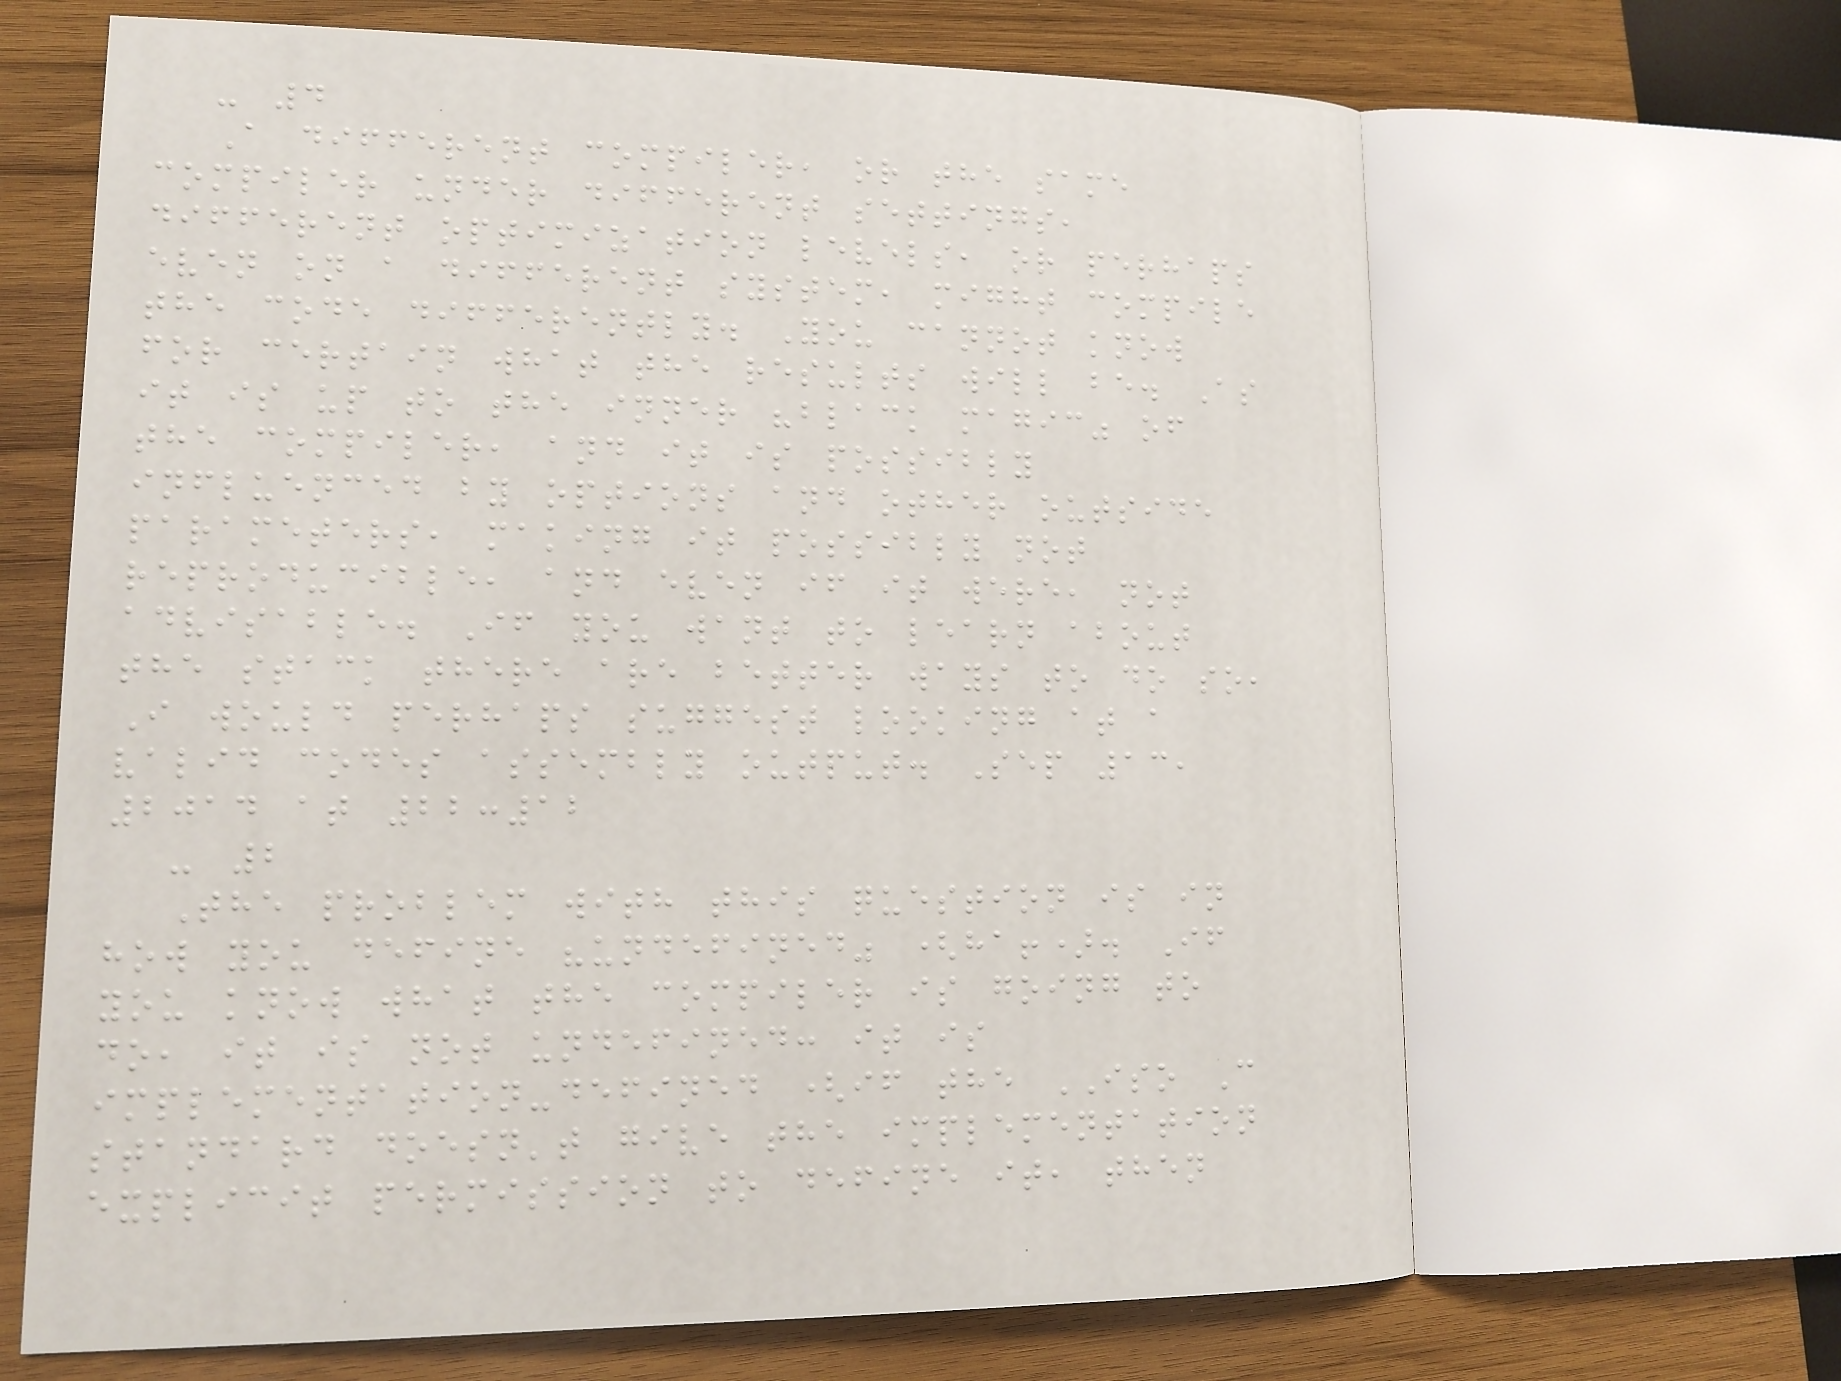- 4
A different compiler, or the same
compiler under different settings,
different optimization levels, or perhaps
even on a different system, might compile
the code differently. You cannot know
for certain what the results will be. As
it is up to the inner "black magic" of
the compiler, and it is possibly
influenced by options and other outside
parameters, making it possibly not
reproducible, and even if it were, not
advisable. If you want to learn about
the stack there are better ways to do so,
I would perhaps suggest looking at a
valid codes assembly output. Sep 13,
2014 at 22:12
- 2
The problem with this question is in
how you define "undefined" (ha!). If
you know what the compiler is going to
do, it is not undefined: it is
implementation-defined (if the ISO C
standard doesn't give the implementation
explicit permission to define it, then
